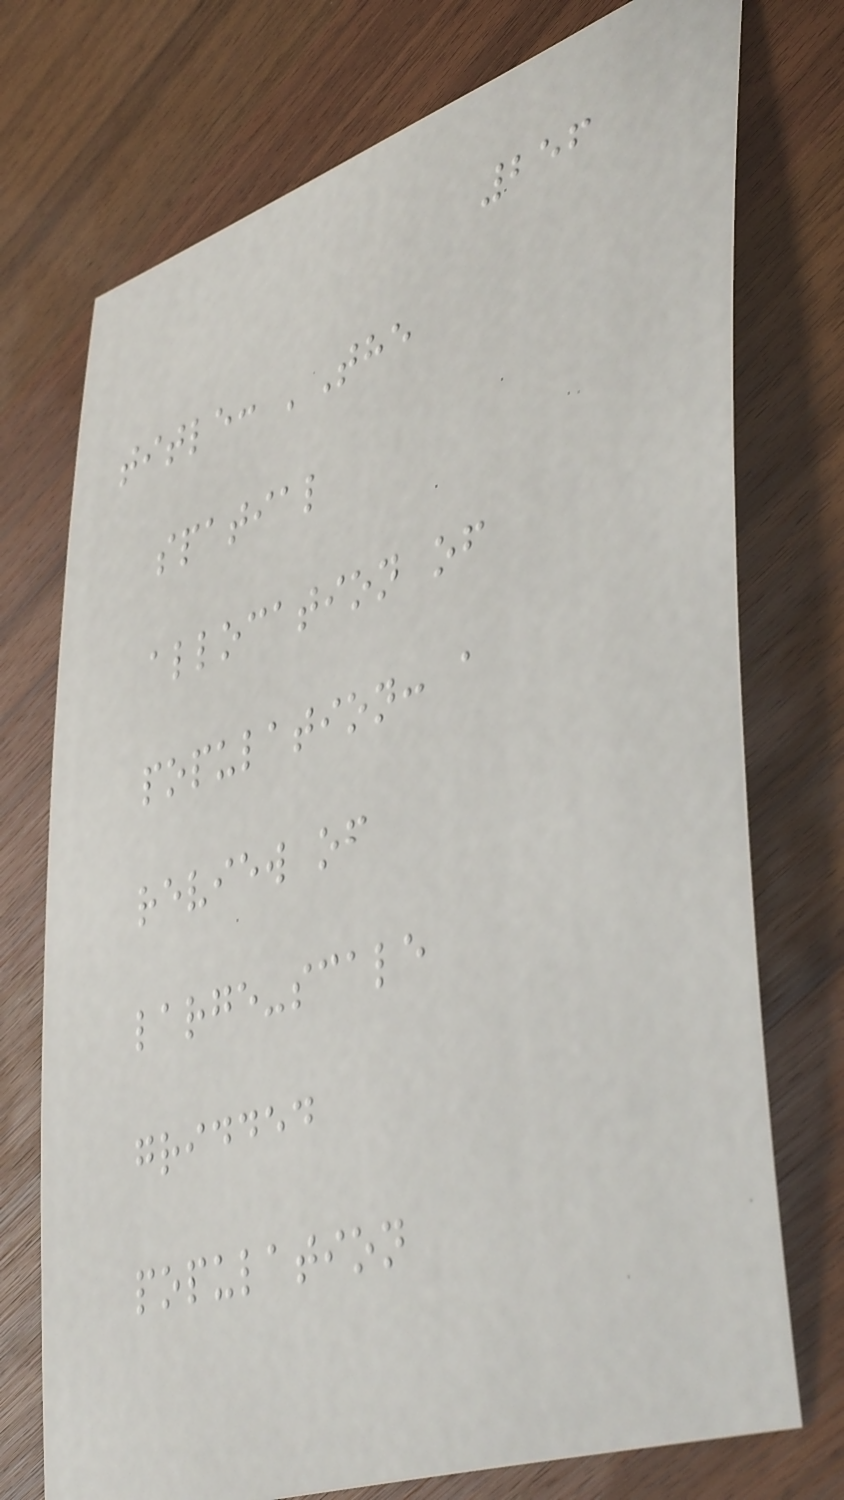256
title: 'The
spatial
allocation of
population: a
review of
large-scale
gridded
population
